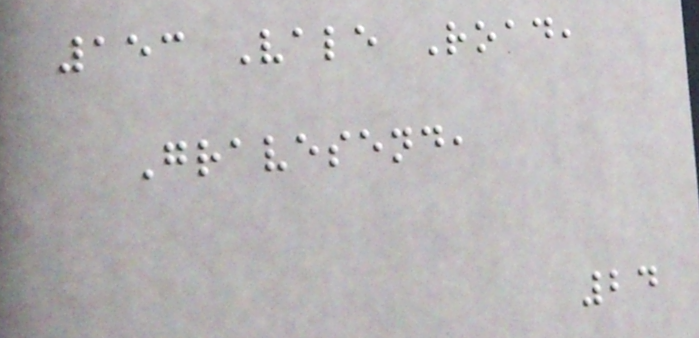153 Vale Road,
Gravesend,
24
